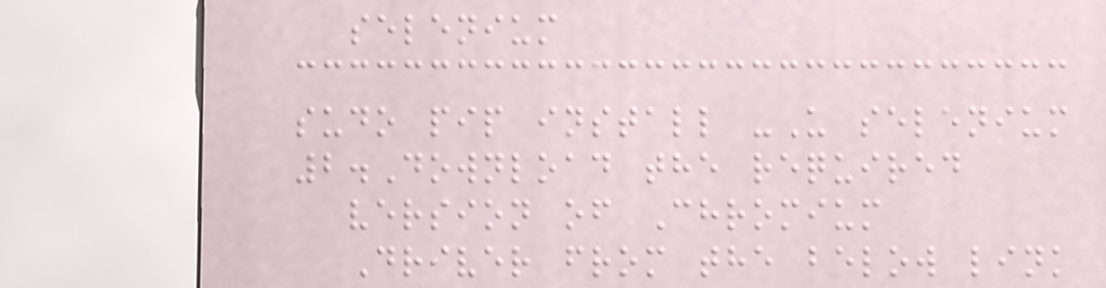selenium
sudo pip install -U selenium
2.Download the required
version of Chromium
Driver from the below link
